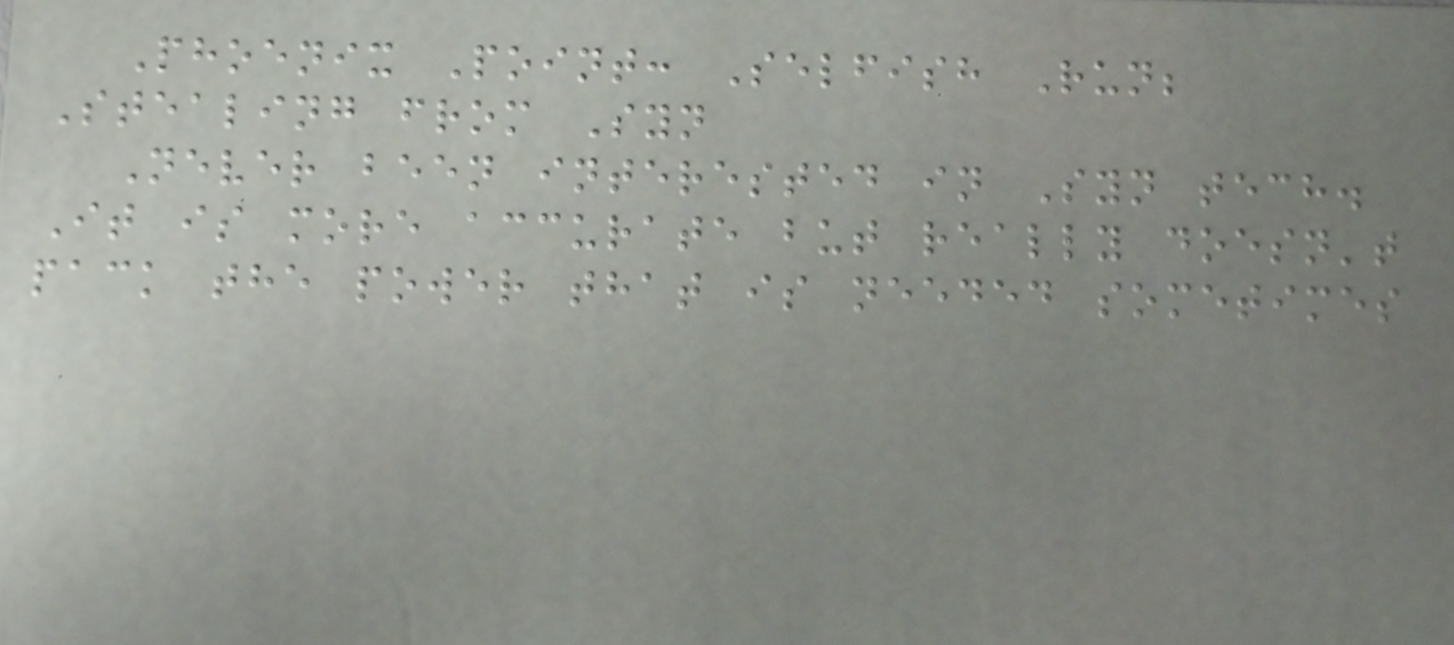Phoenix Point: Selfish Run;
Stealing from Syn
Never been interested in Syn tech.
It is more accurate but really doesn't
pack the power that is needed sometimes
